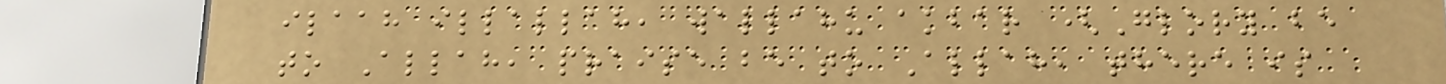ilaah illallah, wallahu akbar (Glory be
to Allah, praise be to Allah, there is
